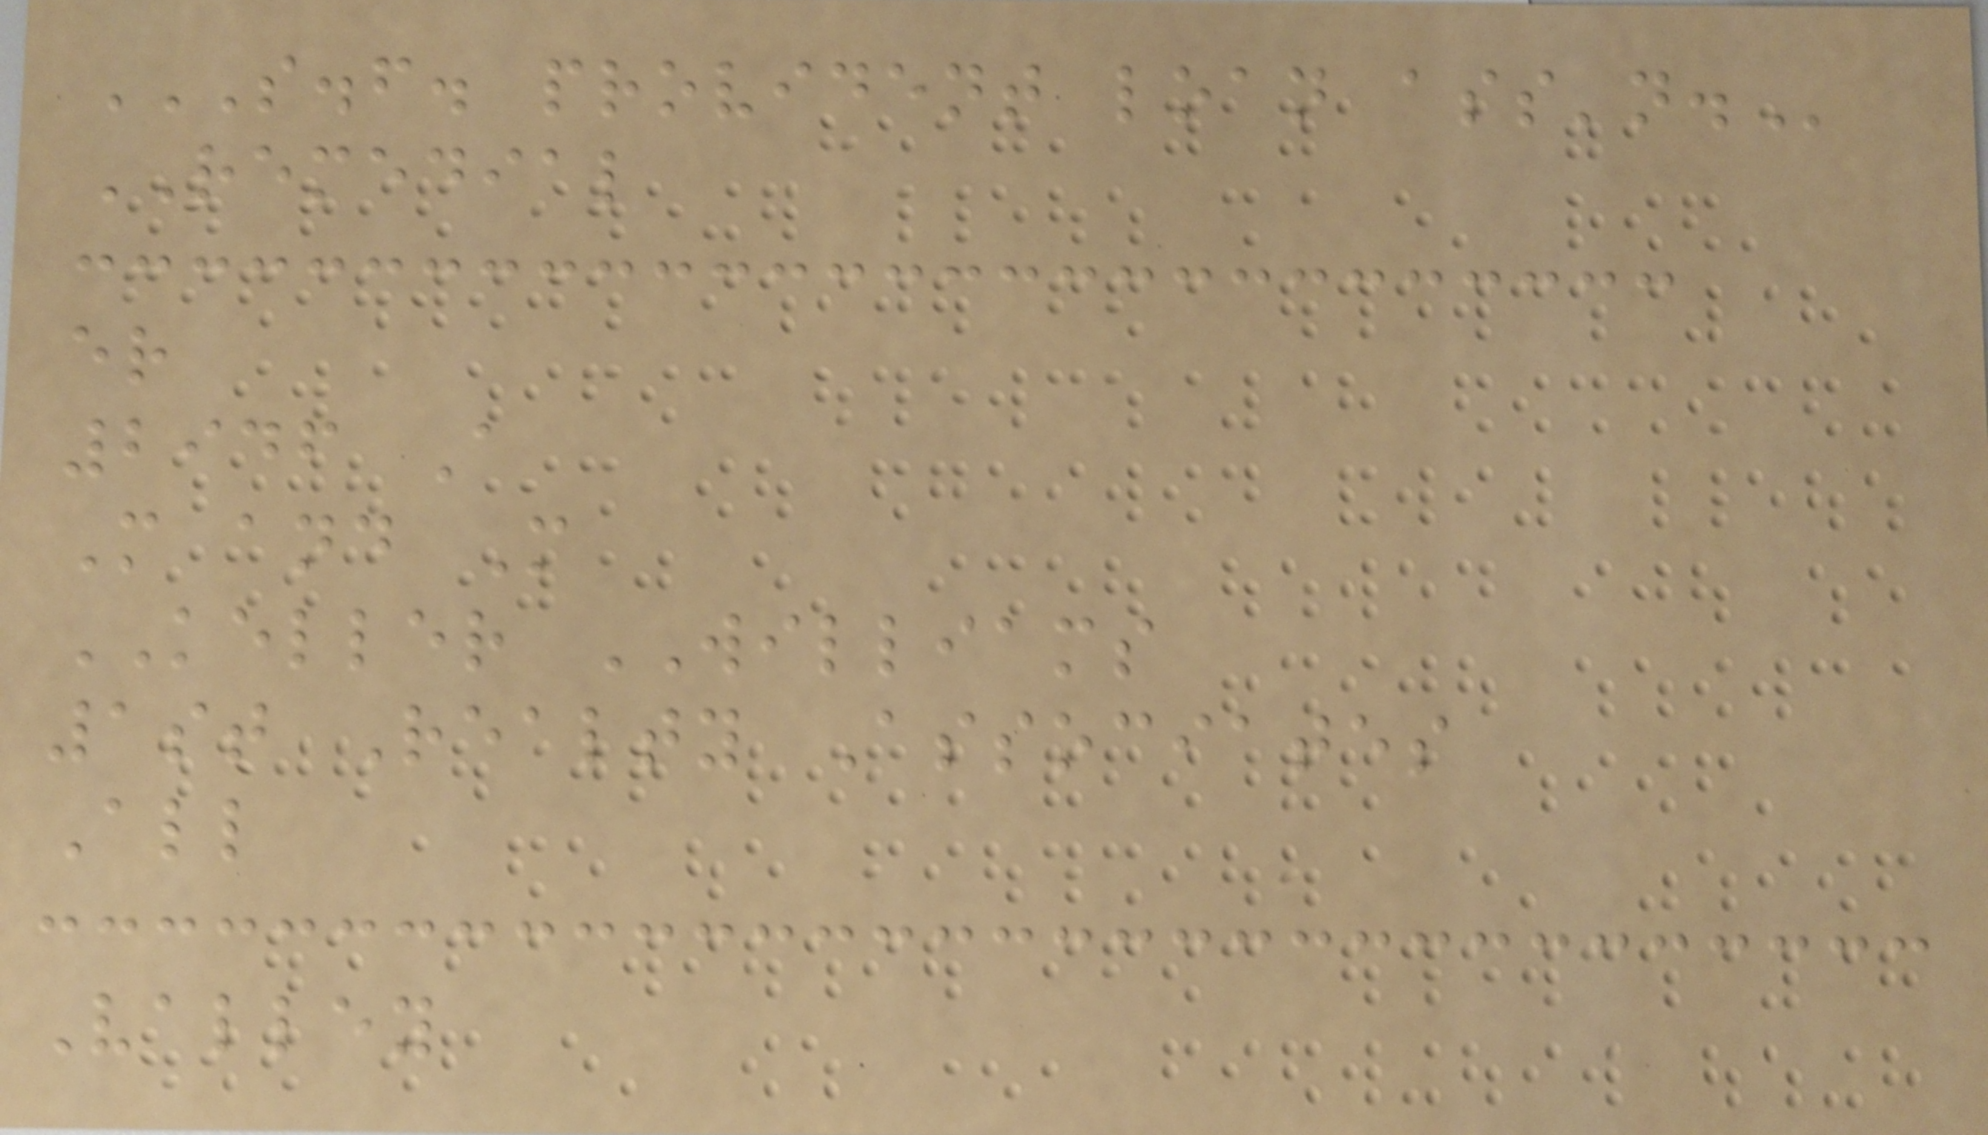S.F. PROVIDENT LOAN ASS'N.
REMEDIAL
er
2946 A
M and M
KELLER WILLIAMS
1st Realty Associates
All
Valley
